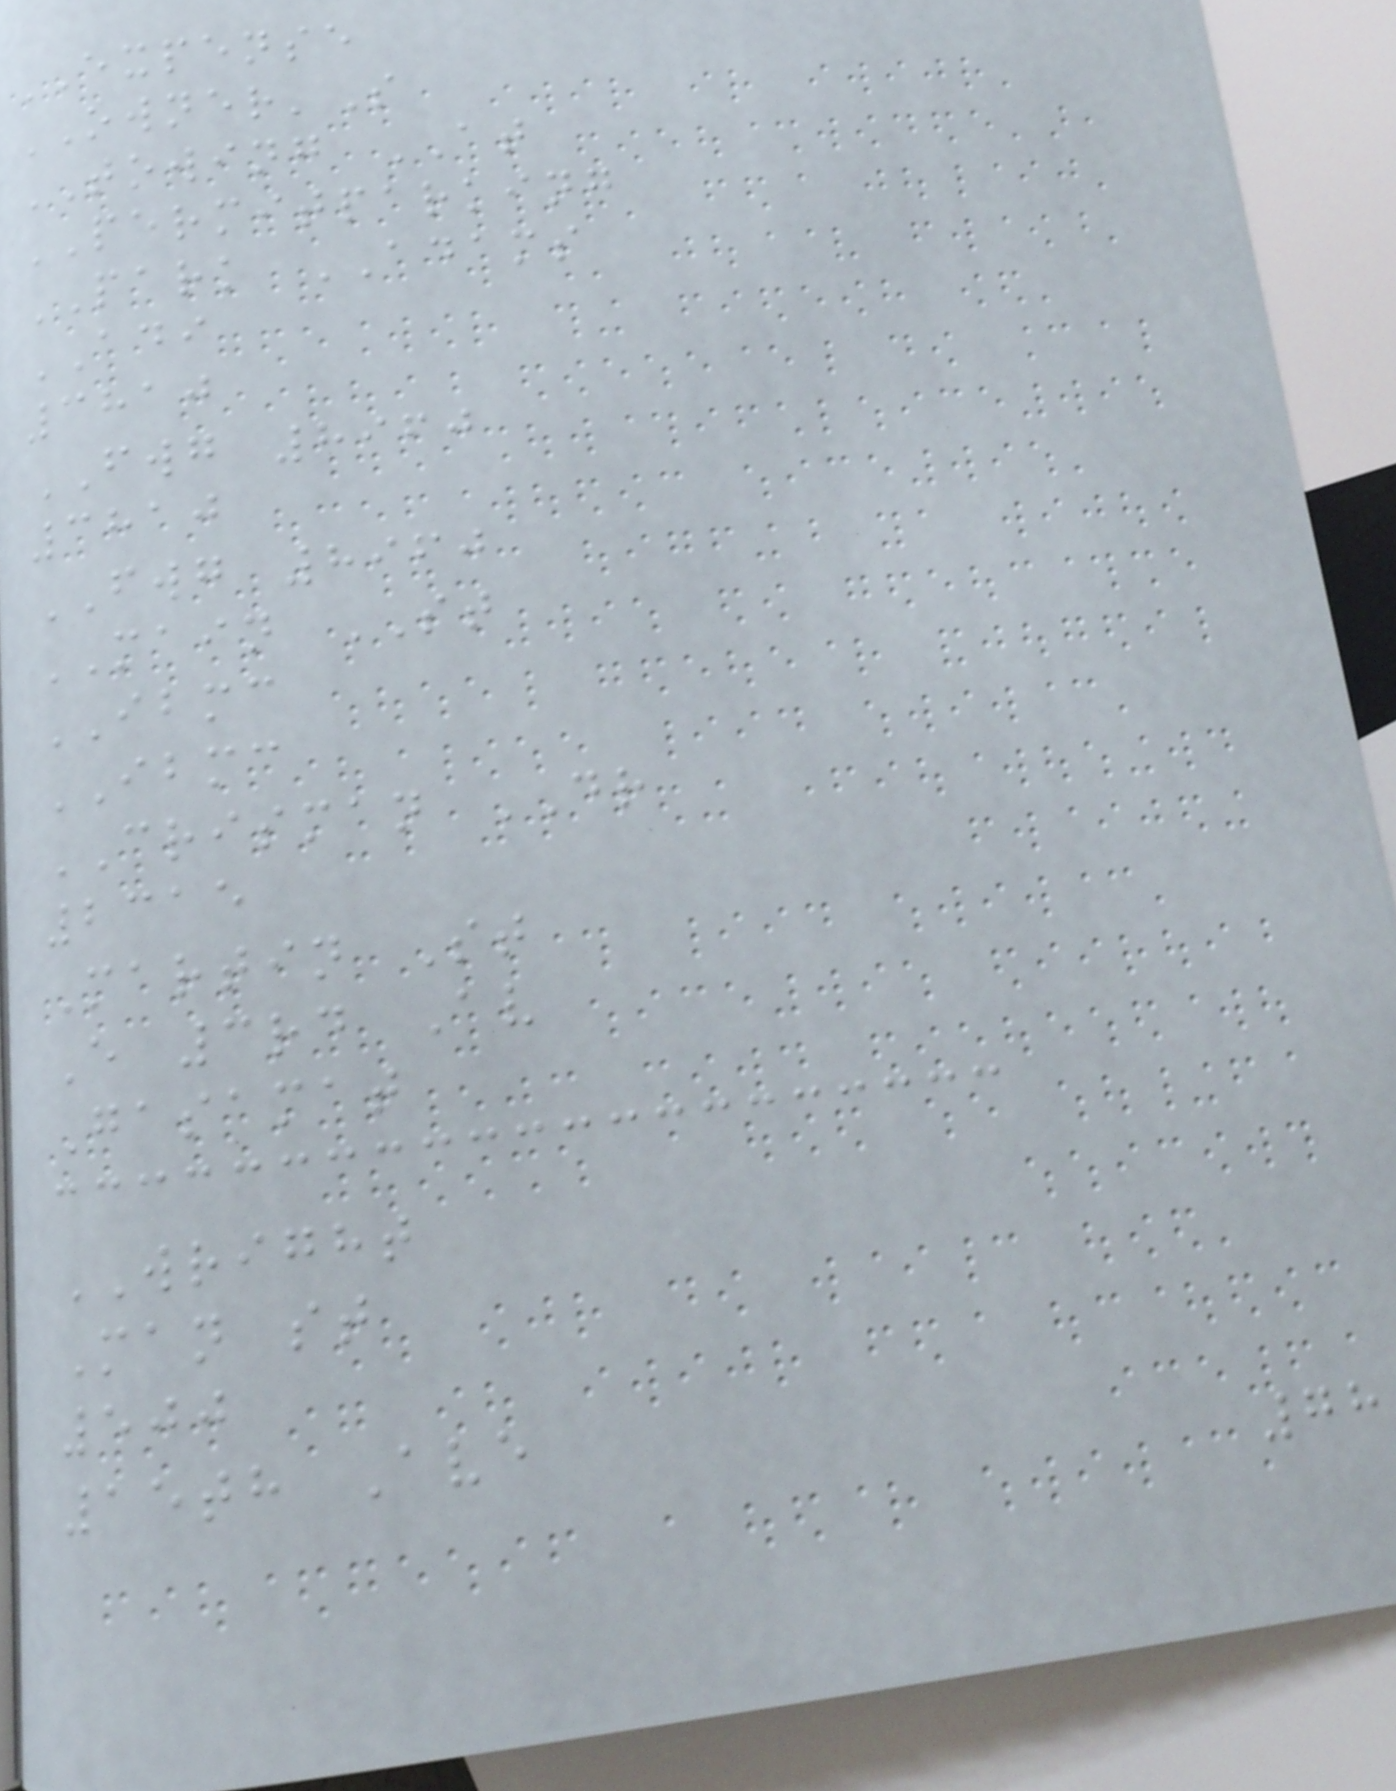EXPENSE
OWNER'S
TOWING AT
PERMITPARKING
PARK ADAMS
ADI
3810
FWG 8960
3810
FWG 8960
MAIN ST
IBMC
IBMC
CRISMAN DR
2315
Martin St
E 3rd Av
Gasamat
WRIGHT
Man st
500
15th Ave
78
